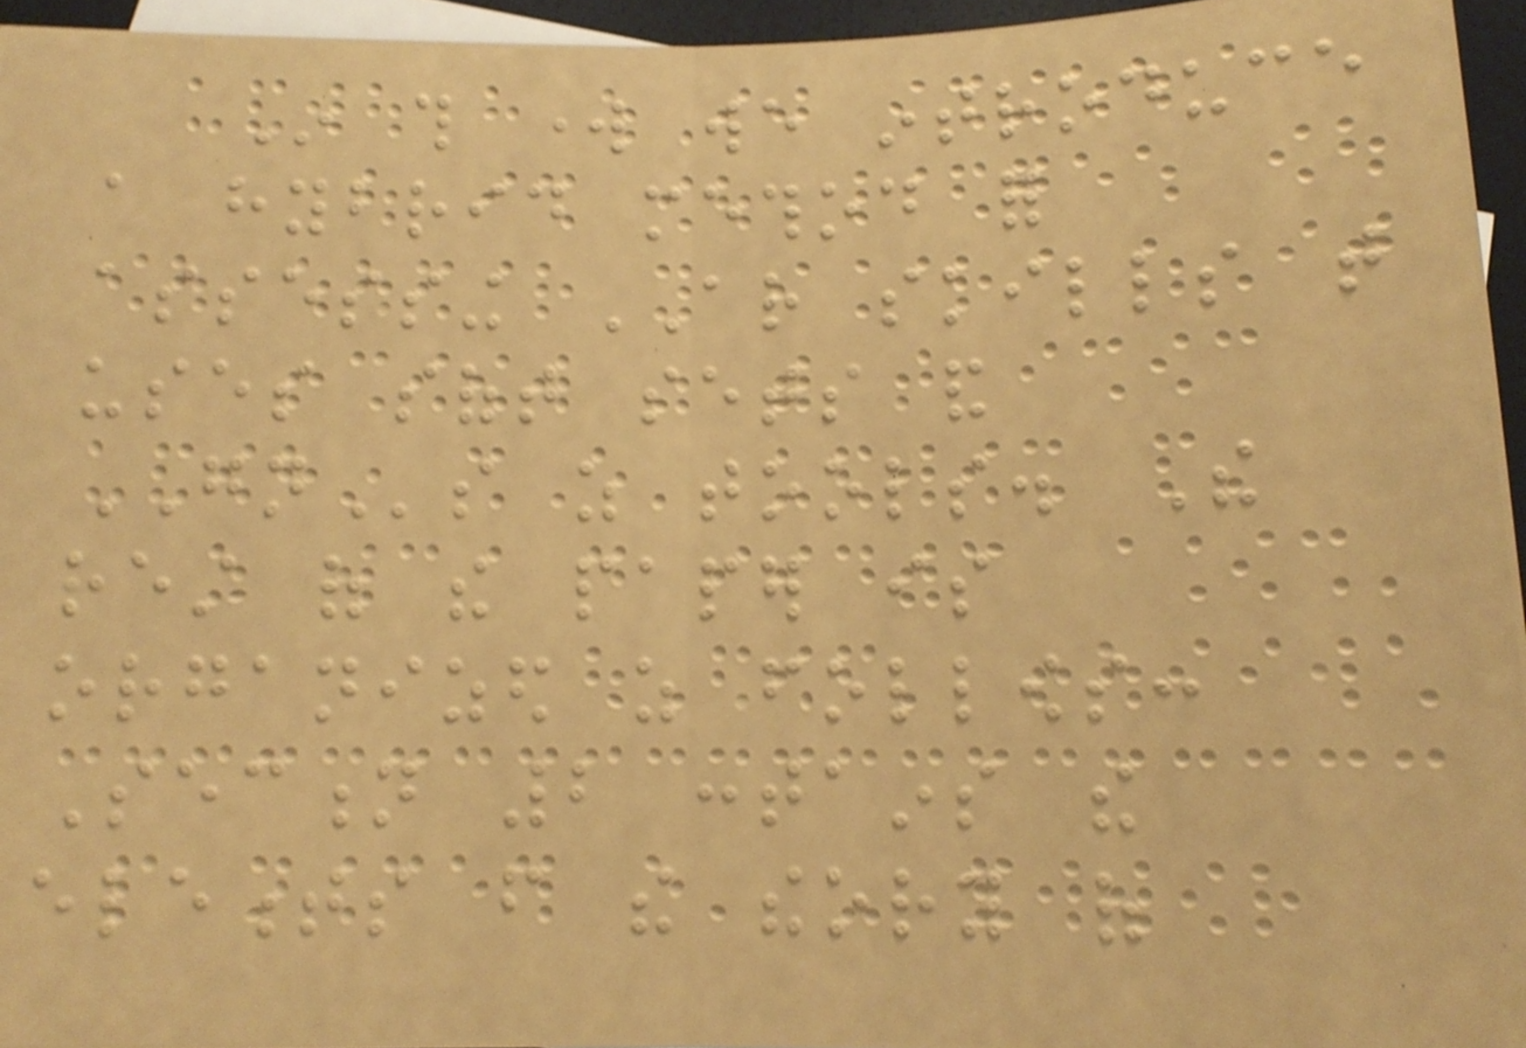In this work we introduce
a hybrid method for
assessing AR skills that
uses soft sets and
GNs as tools. The
rest of the paper is
organized as follows:
Section 2 contains the
elements from the theory of
